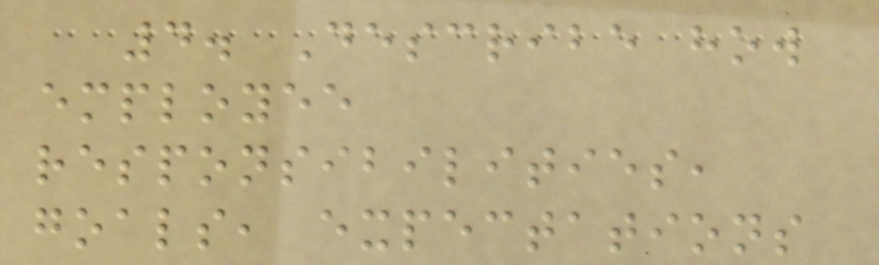4. Describe how
employee
responsibilities,
goals, expectations
